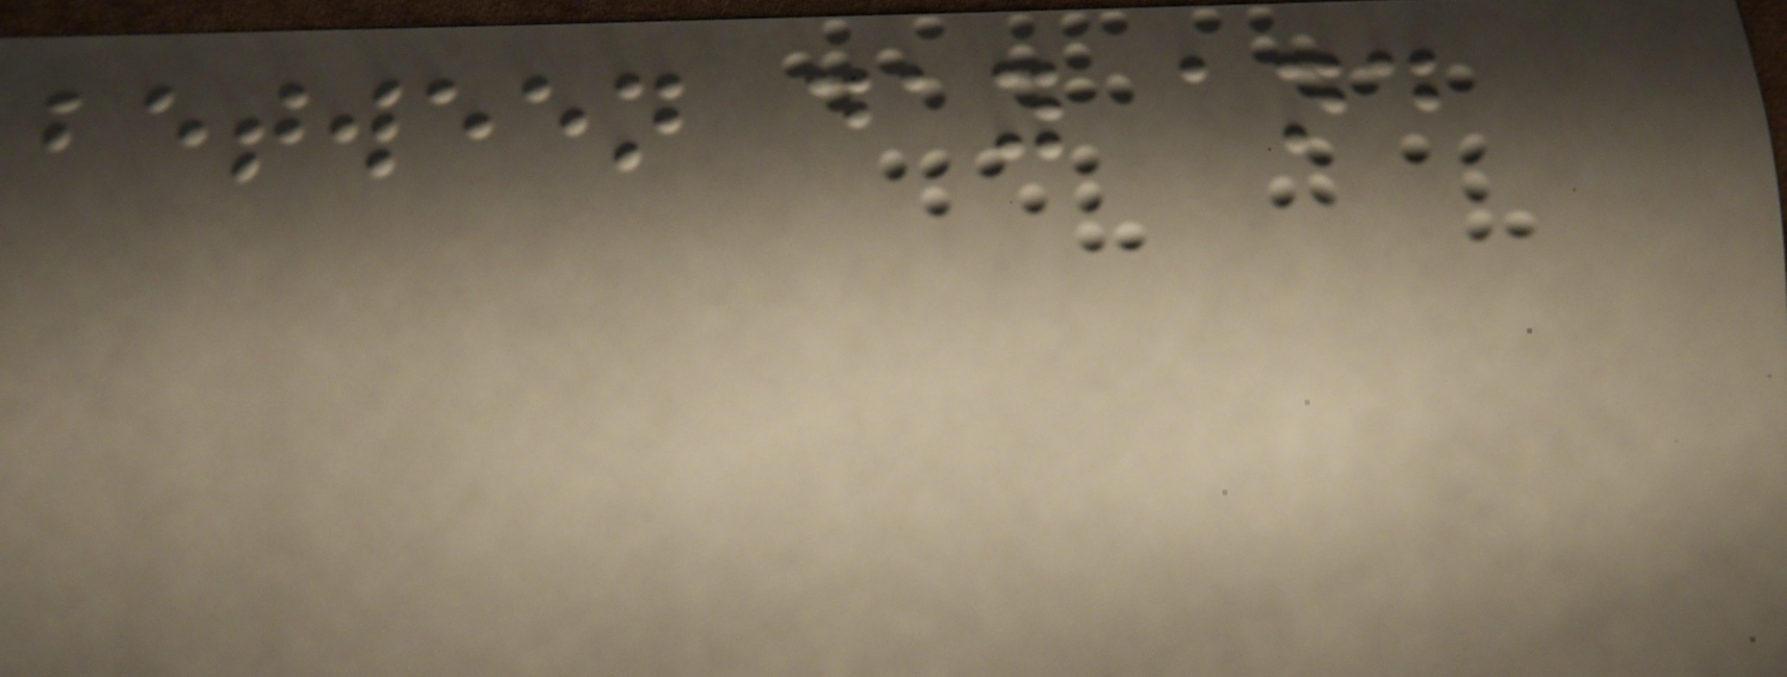between day and
